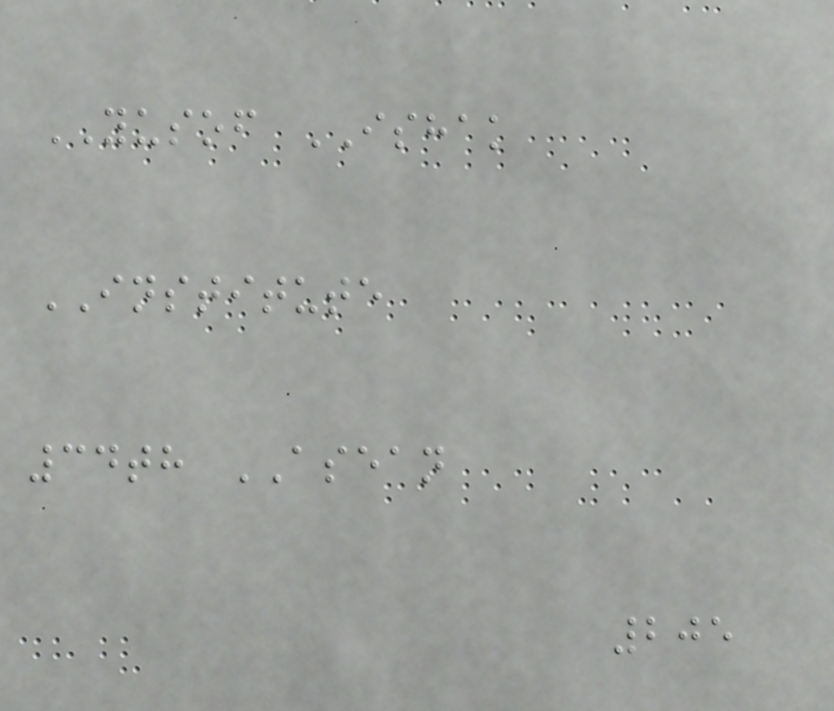YUSOF ISHAK
INSTITUTE
34th ASEAN
205
